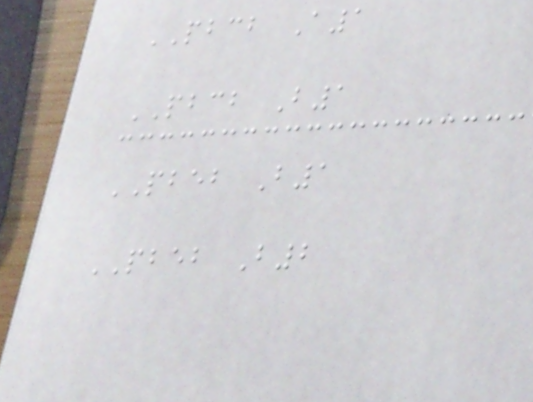PBCB A1
PBCB B1
PBEB B1
PBEB B2
